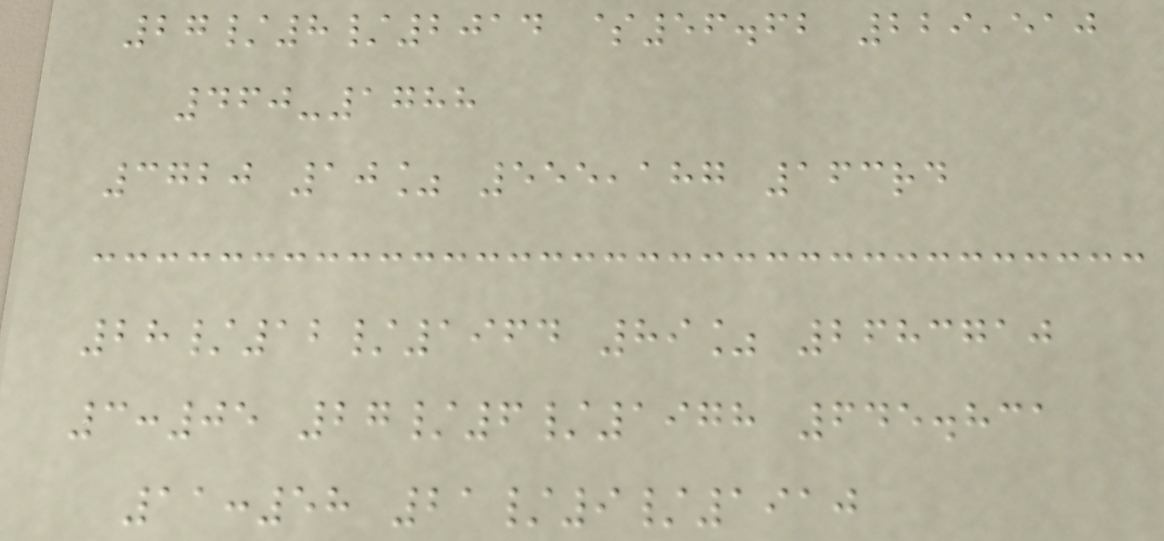27/8/2014 $56.62 229,510
460-1788
3720 10% 555,187 163rd
28/12/1964 89% 2683710
3:05 27/6/1978 645.831
11:58 21/9/1910
